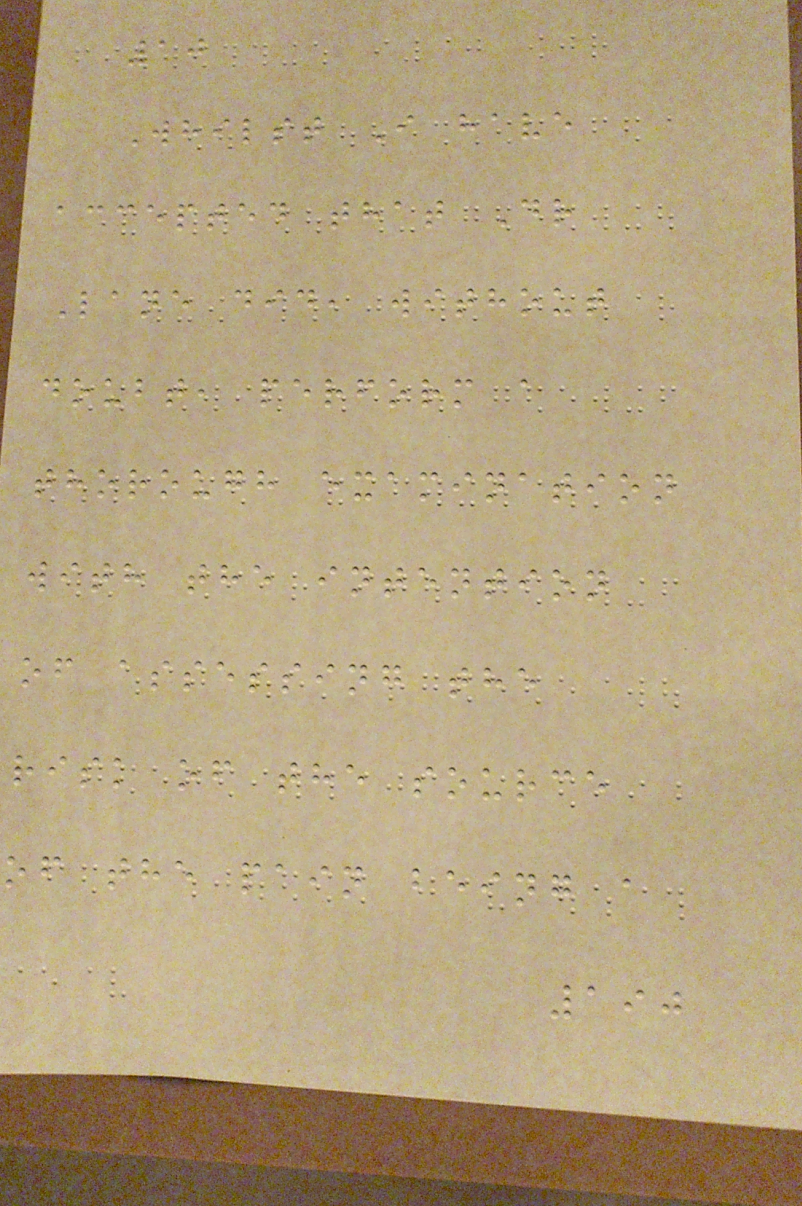10
Whilst I have
accepted that Dr
Lane did, without
doubt, perform a
thorough examination
with the intention
of assessing the
risk of the source
of the pain being a
190
